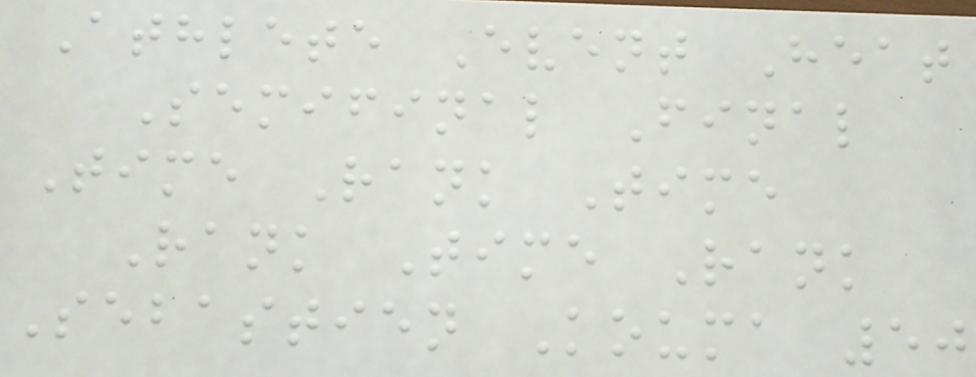Athlete Event Heat
Semifinal Final
Time Rank Time
Rank Time Rank
Sebastien Kouma 50
